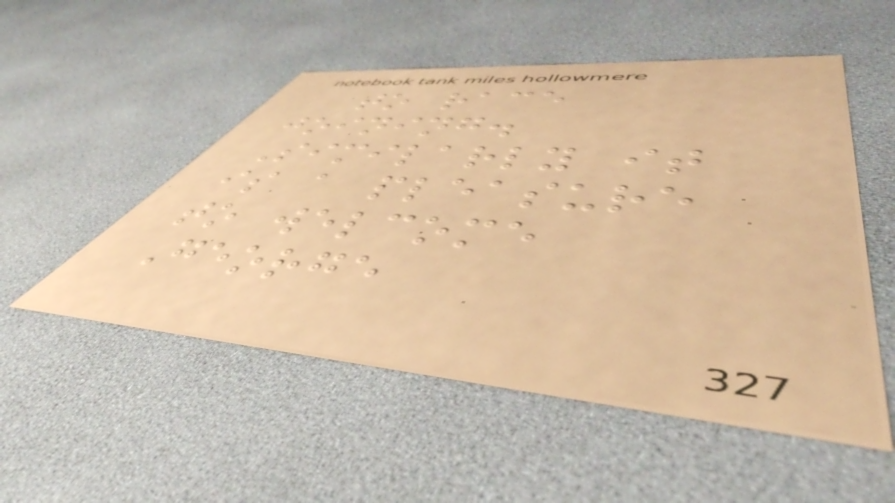to race
joining.
Similarly it
is a pleasure
to welcome
George
